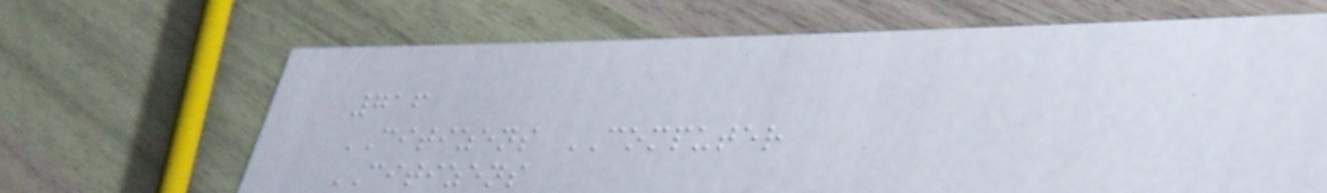716
CITIZENS COMPUTER
CITIZENS
